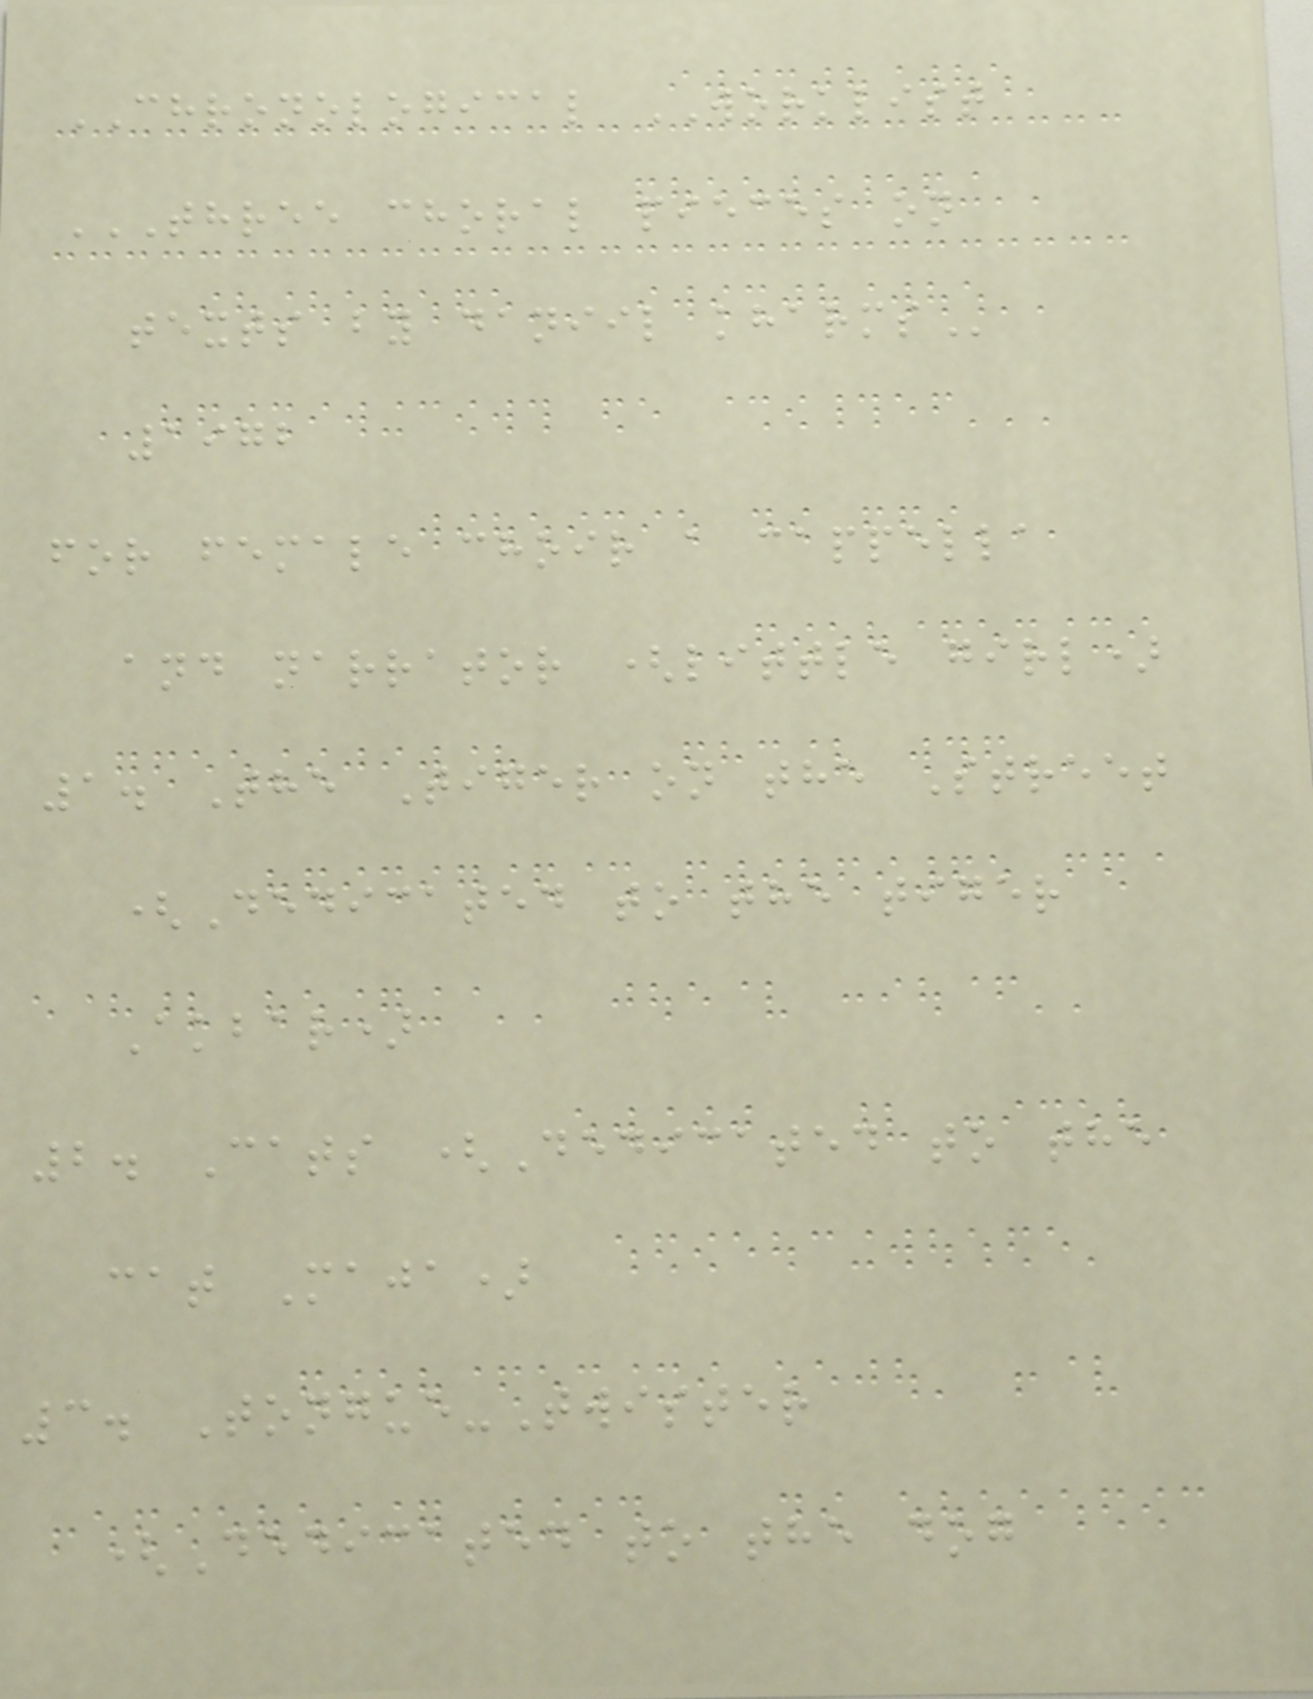CHRONOLOGICAL WORKLIST
THREE CHORAL PIECES ON
TEXTS BY DANIIL KHARMS
1972
for female choir a cappella
and narrator (little girl)
1. The Tiger on the Street
(Dedicated to the tiger
Akbar)
2. Cats (Dedicated to the
cat Maja)
3. Tongue-Twister
(Dedicated to the dog
